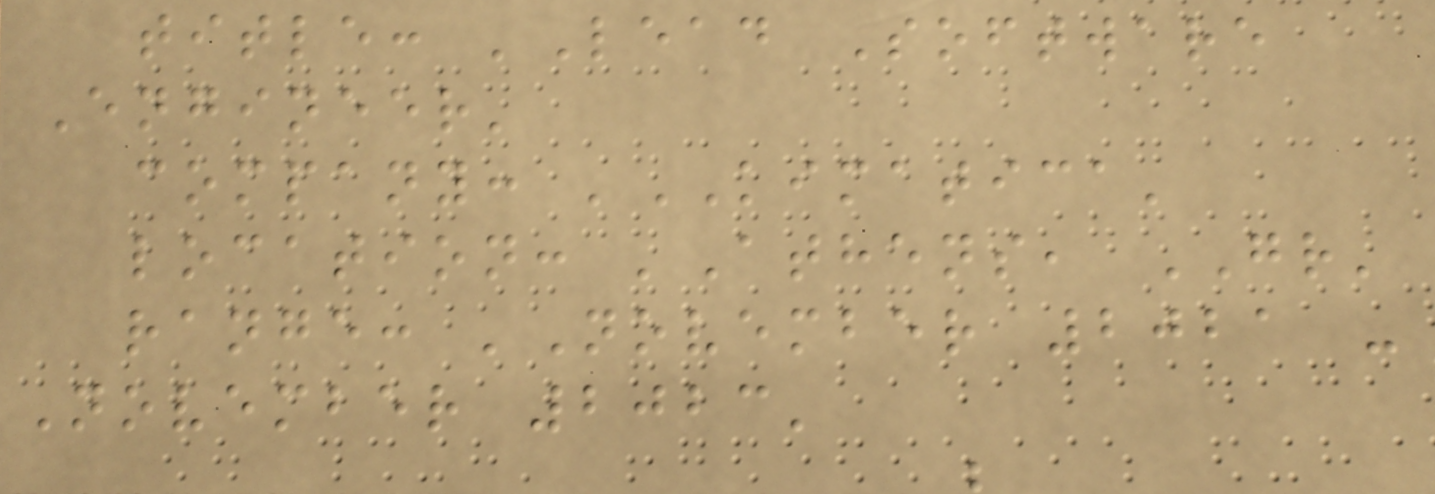title: 'Lead Software
Engineer'
company: 'KIMATICA'
location: 'Athens, GR'
range: 'November 2021 -
November 2023'
